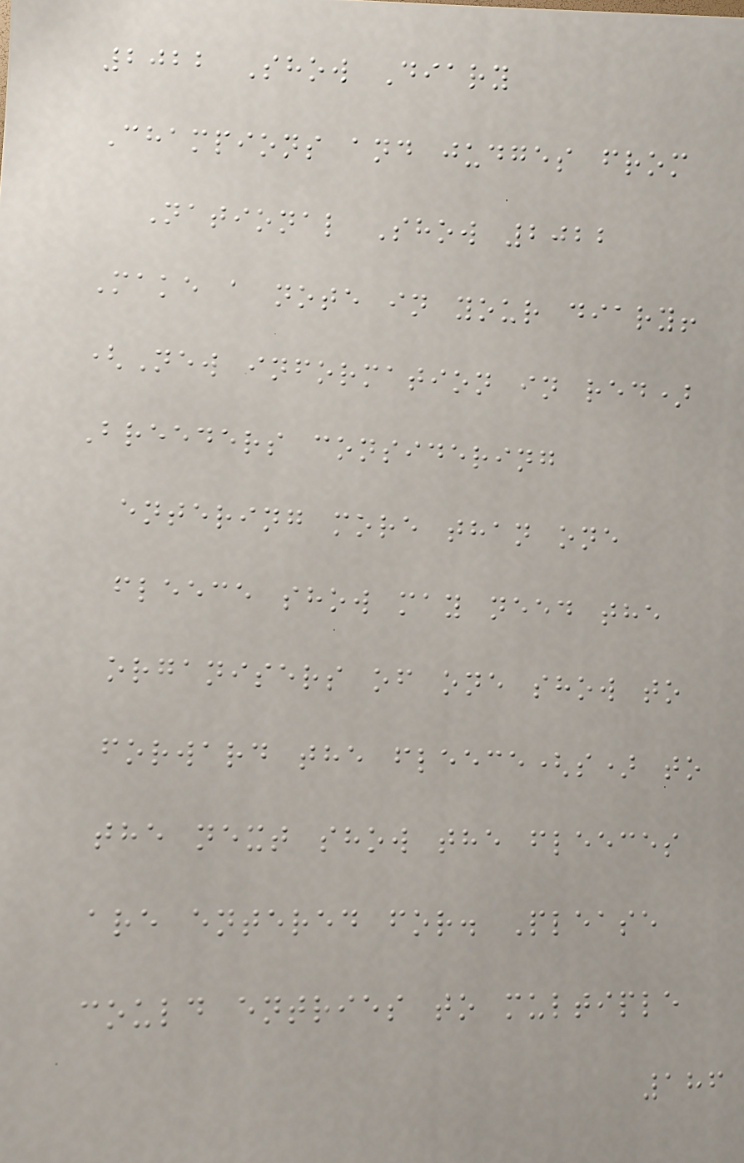2022 Show Diary
Champions and judges from
National Show 2022
Make a note in your diary!
(New information in red)
Breeders considering
entering more than one
fleece show may need the
organisers of one show to
forward the fleece(s) to
the next show the fleeces
are entered for. Please
could entries to multiple
186
